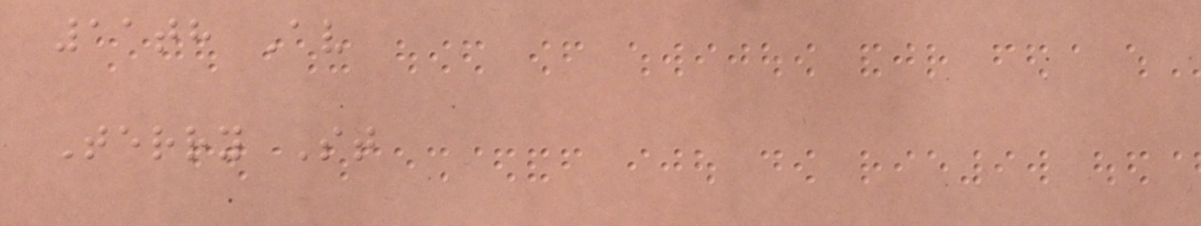11th Av
Terry St
